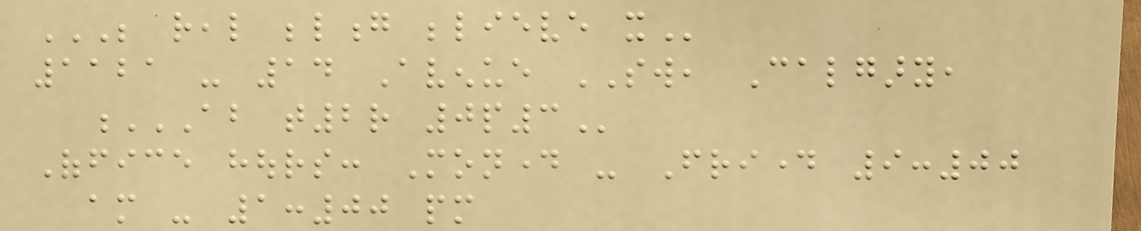BE REAL BELONG BELIEVE IT
1121 - 14 Avenue SW, Calgary,
AB T2R 0P3
Office hours: Monday - Friday 9:00
am - 1:00 pm
